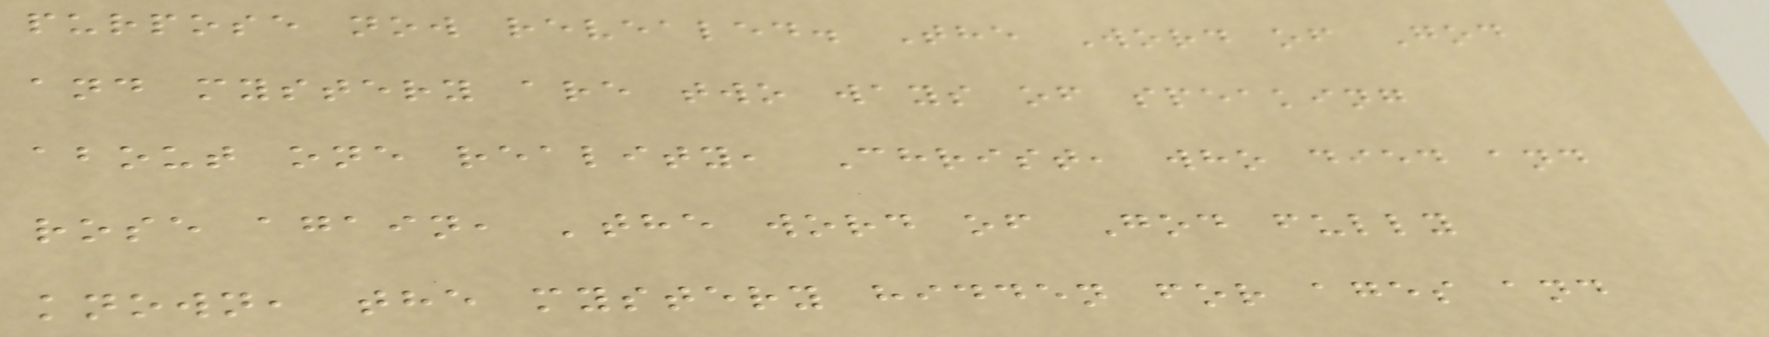purpose now revealed. The Word of God
and mystery are two ways of speaking
about one reality, Christ, who died and
rose again, 'the word of God fully
known, the mystery hidden for ages and
